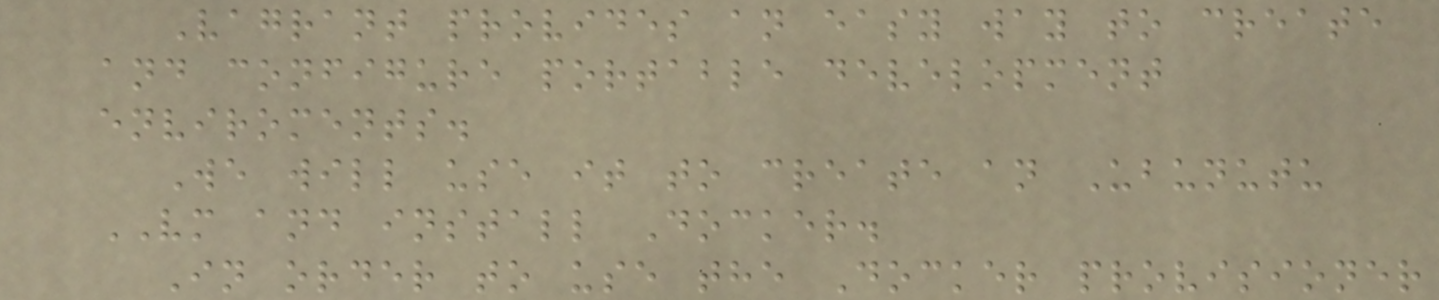Vagrant provides an easy way to create
and configure portable development
enviroments.
We will use it to create an Ubunutu
VM and install Docker.
In order to use the Docker provisioner
